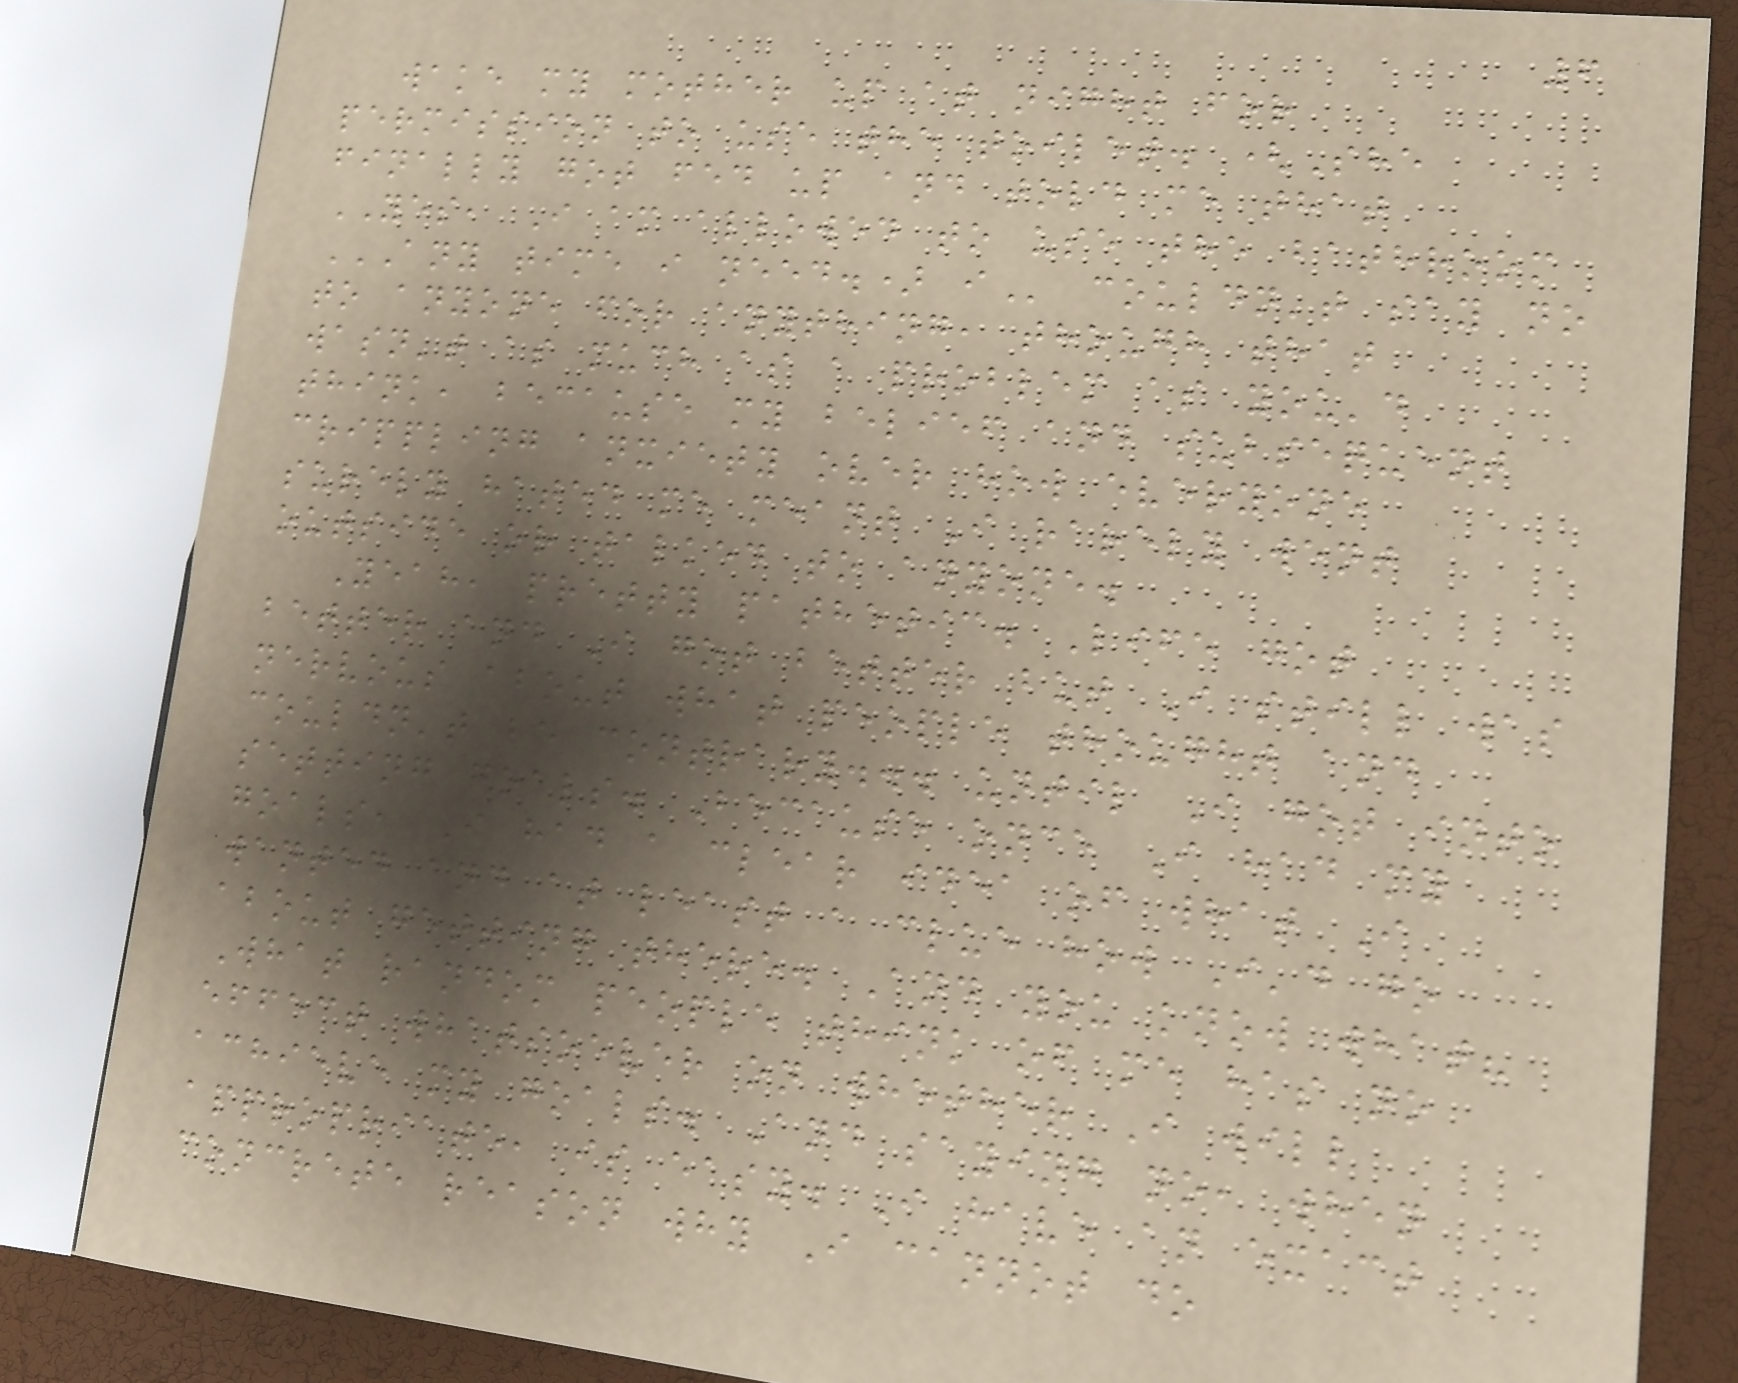6
wake my mother up at night for
permission to use the toilet. (She
finally got fed up and told me that
YES, I am allowed to use the bathroom
ANY TIME I NEED.) I couldn't say no
to anyone for anything, though that
wasn't as much as a problem as you'd
think, because my belief and subsequent
crippling anxiety over how everyone
surely hated me meant I rarely went
outside or talked to anyone.
Yeah, pretty pathetic. Life got
better and I got better but I still was
nervous about what people thought and
couldn't be contrary... until I got into
setting goals. Because once I had my
goals, I had a clear idea of what I
wanted and at least a clue how I'd go
about getting there. And you know what?
What random people think of me has no
effect whatsoever on whether I will
achieve my goals. And saying no, when
appropriate, is easy. I have an exact
concrete reason why I cannot do
